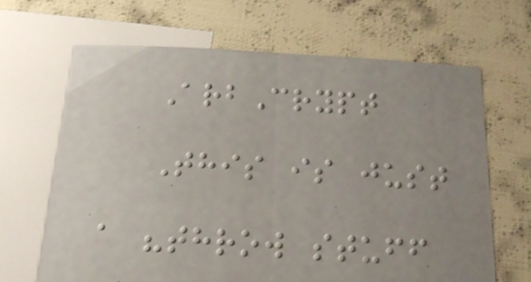ArbCrypt
This is just
a "throw stuff
